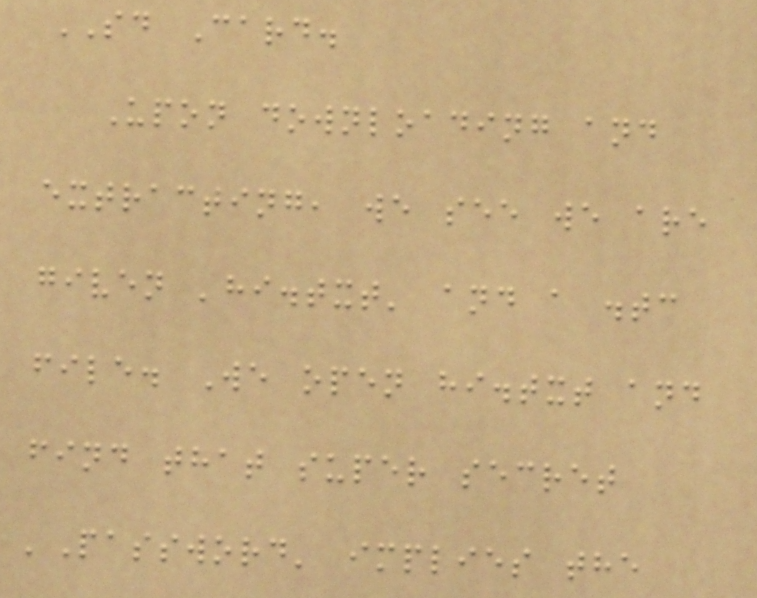SD Card.
Upon downloading and
extracting, we see we are
given 'hi.txt' and a .tc
file. We open hi.txt and
find that super secret
'Password' implies the
